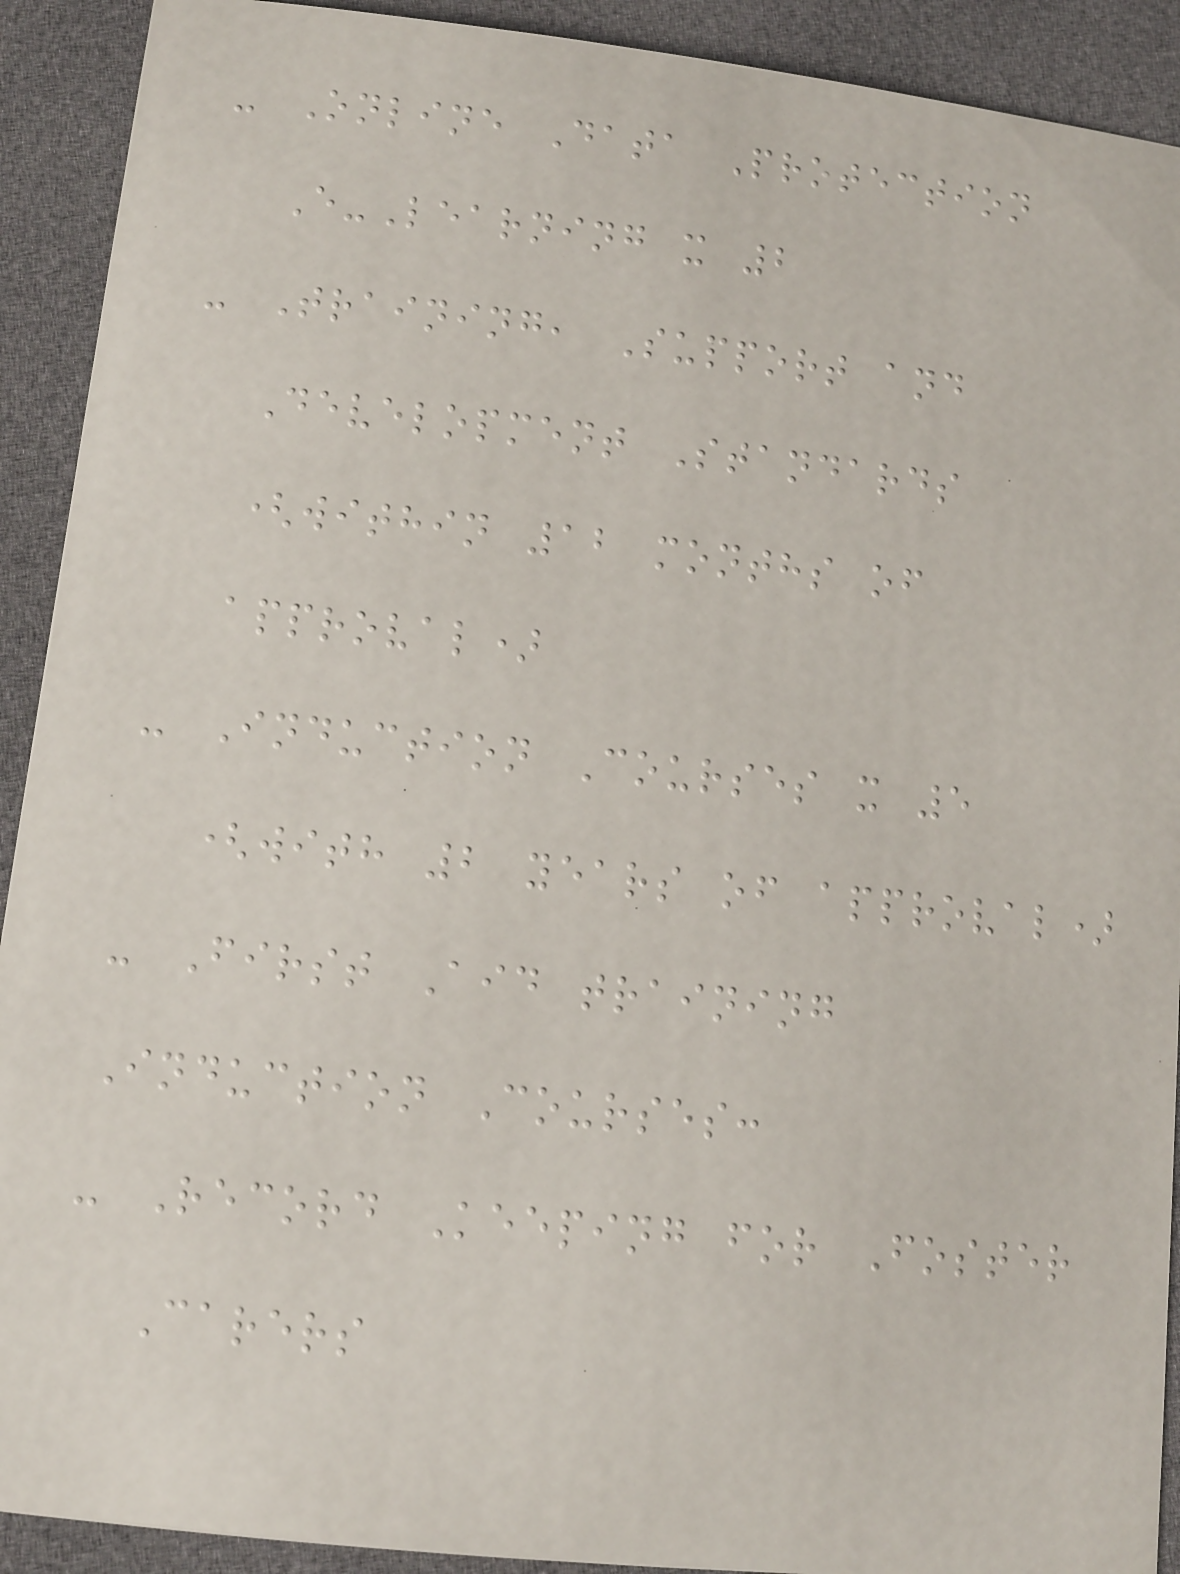- Online Data Protection
E-Learning x 2
- Training, Support and
Development Standards
(within 12 months of
approval)
- Induction Courses x 5
(with 2 years of approval)
- First Aid training
Induction Courses:
- Record Keeping for Foster
Carers
